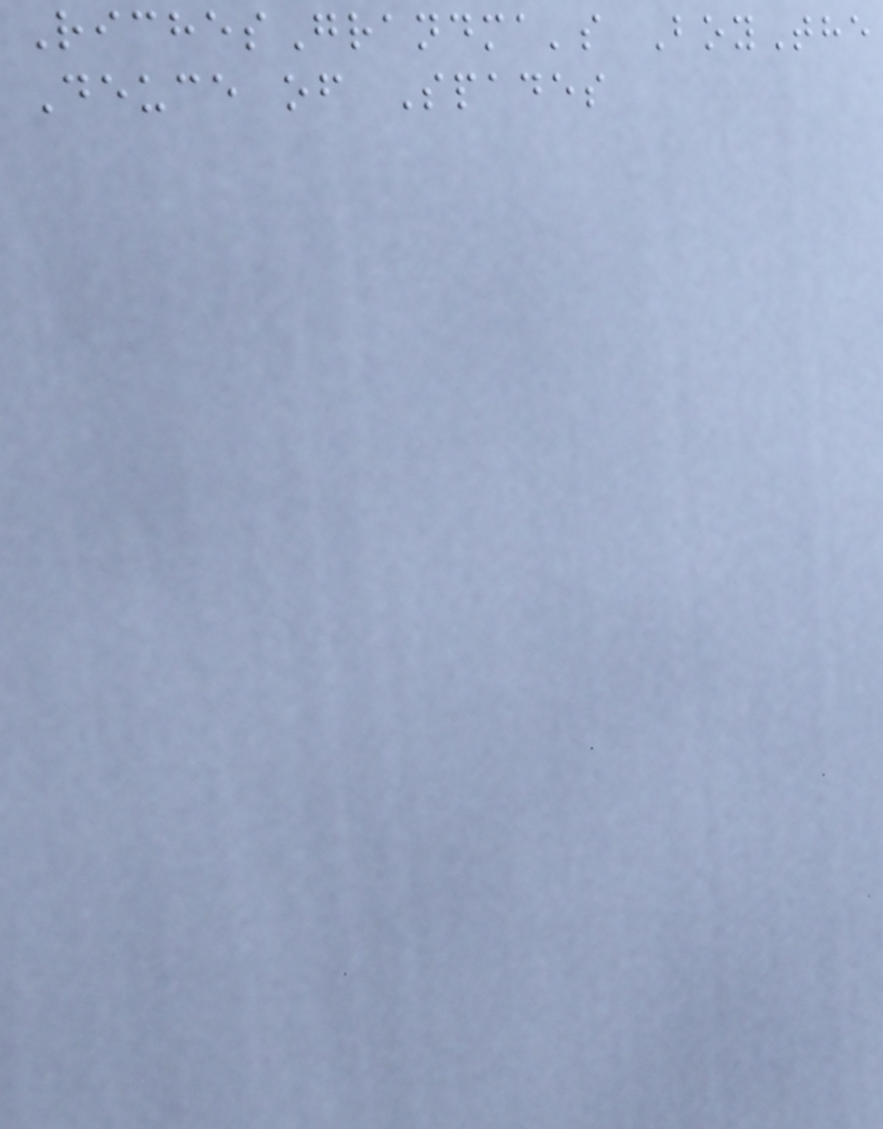RichesGrandma's BoyThe
Deuce of Spades
